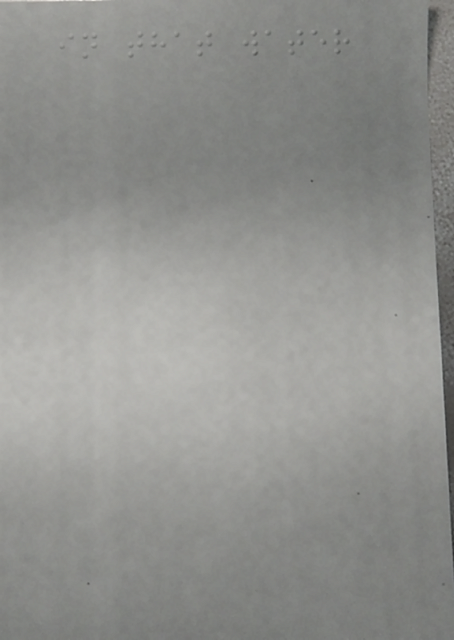in that water
